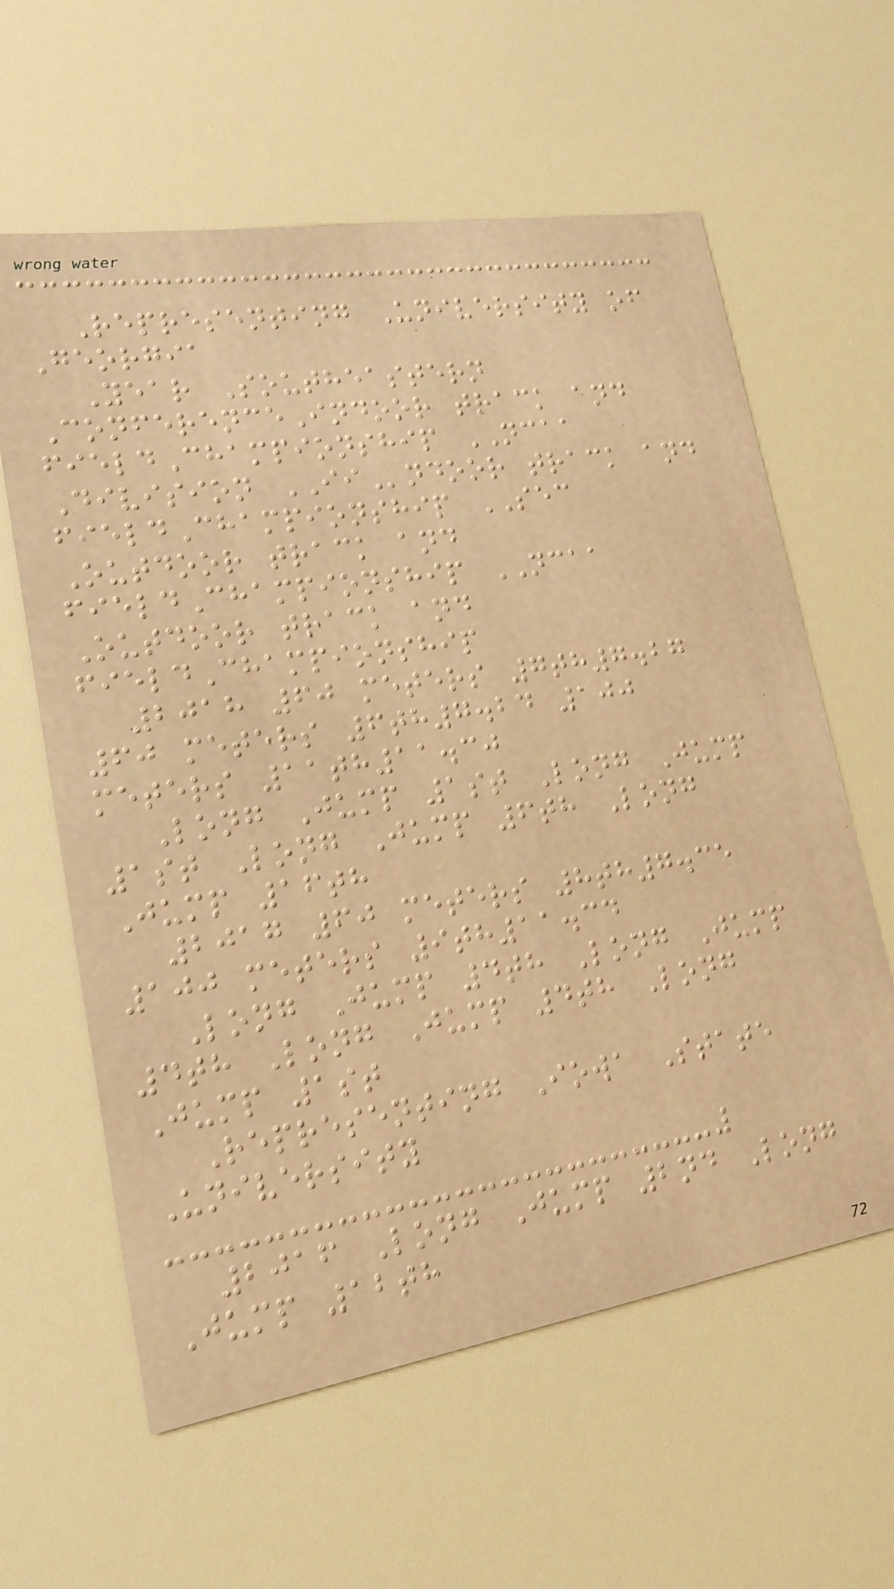Representing University of
Georgia
Year Southeastern
ConferenceIndoor track and
fieldChampionship NCAA
Division IIndoor track and
fieldChampionship SEC
Outdoor track and
fieldChampionship NCAA
Outdoor track and
fieldChampionship
2018 60 meters 7th7.27
60 meters 6th7.24 100
meters 11th11.30
Long Jump 1st Long Jump
1st Long Jump 6th Long
Jump 16th
2017 60 meters 8th7.35
100 meters 9th11.34
Long Jump 4th Long Jump
4th Long Jump 4th Long
Jump 1st
Representing Iowa State
University
2016 Long Jump 2nd Long
Jump 12th
